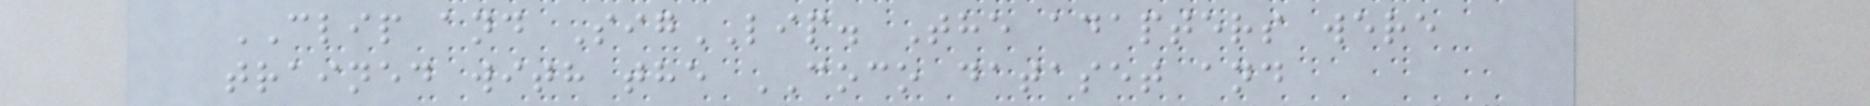CLIP and SigLIP. The adapters were
trained with the COCO dataset and
